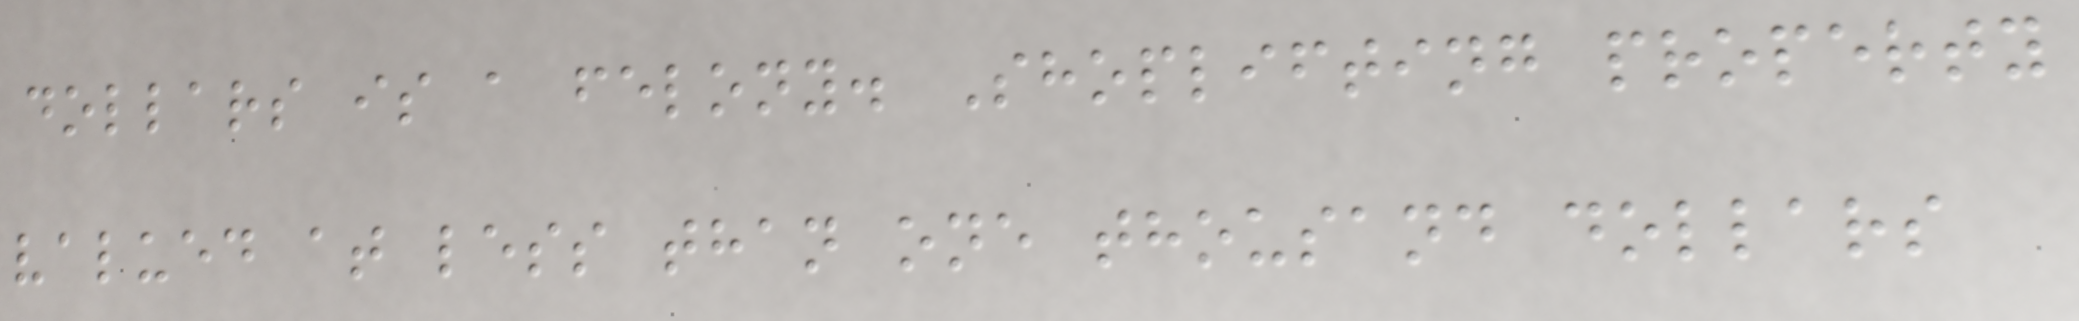dollars is a felony. Shoplifting property
valued at less than one thousand dollars
